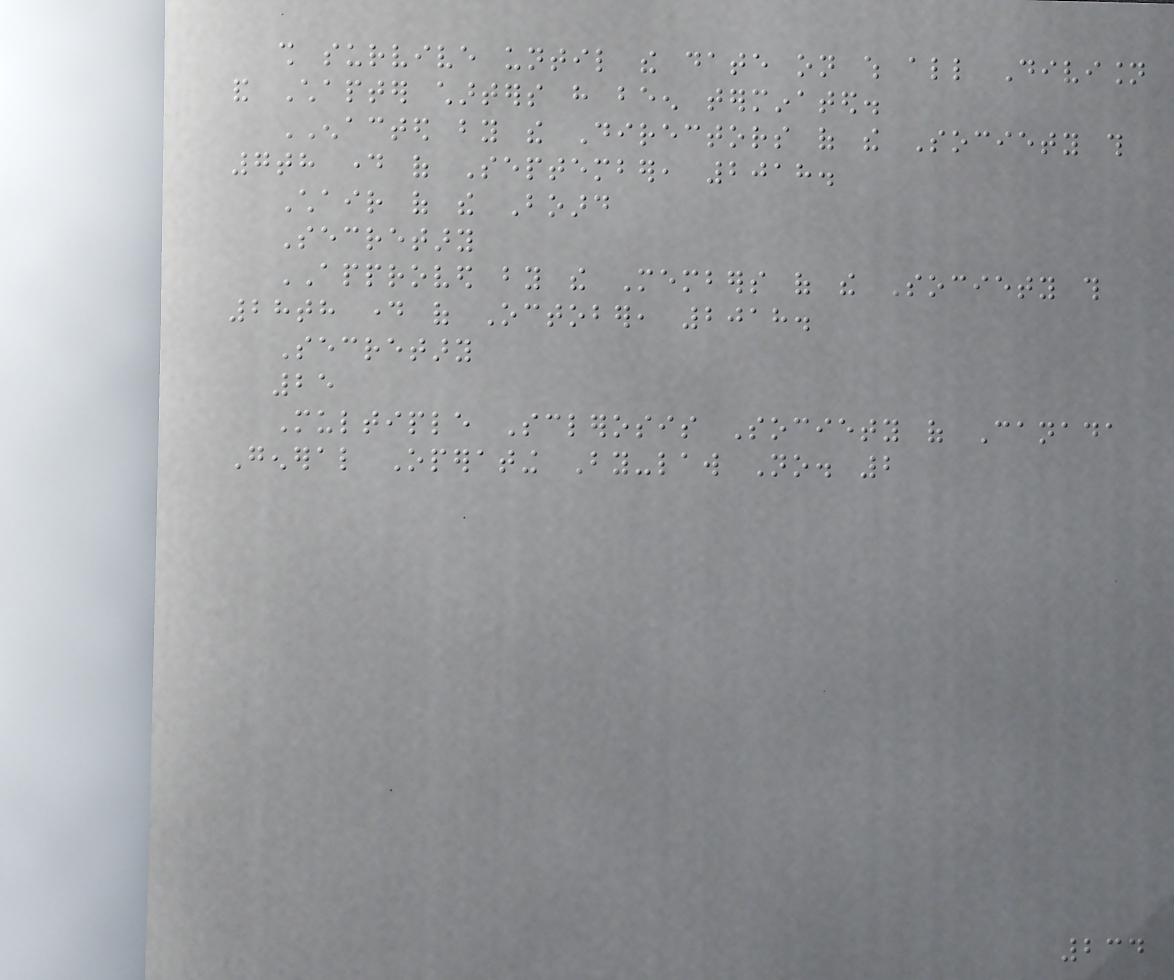shall survive until the date on which all Division
and Chapter charters have been terminated.
ENACTED by the Directors of the Society this
7th day of September, 2018.
Chair of the Board
Secretary
APPROVED by the Members of the Society this
28th day of October, 2018.
Secretary
25
Multiple Sclerosis Society of Canada
General Operating By-law No. 2
234
